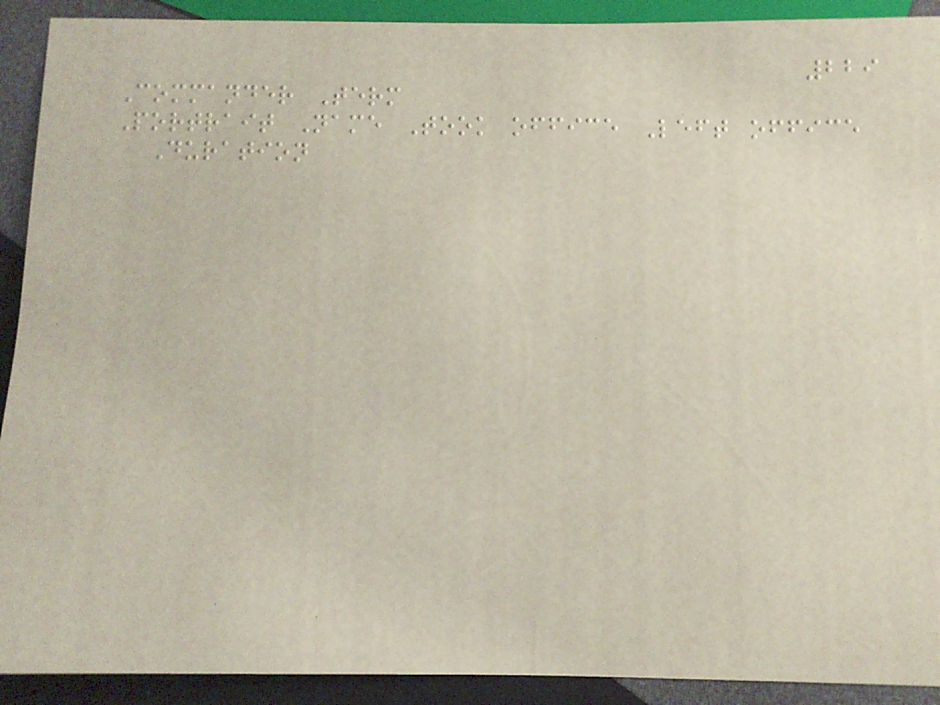229
Commander Term
Portrait Name Took office Left office
Duration
